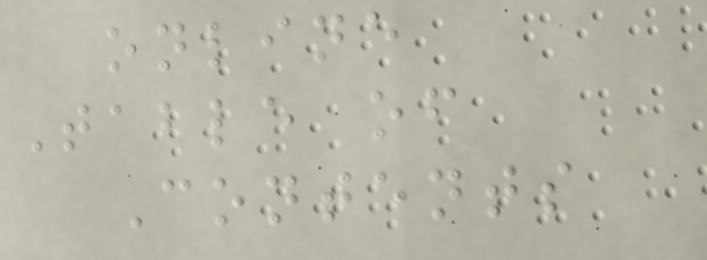online
Table of
Contents
